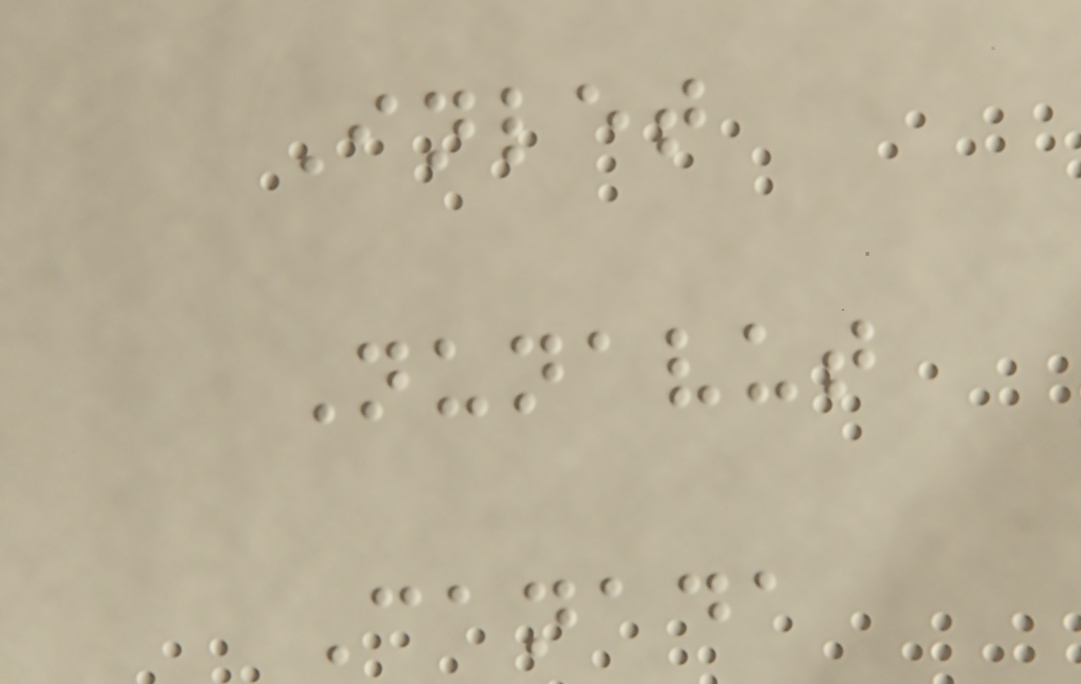Inlet
Nunavut
Canada
